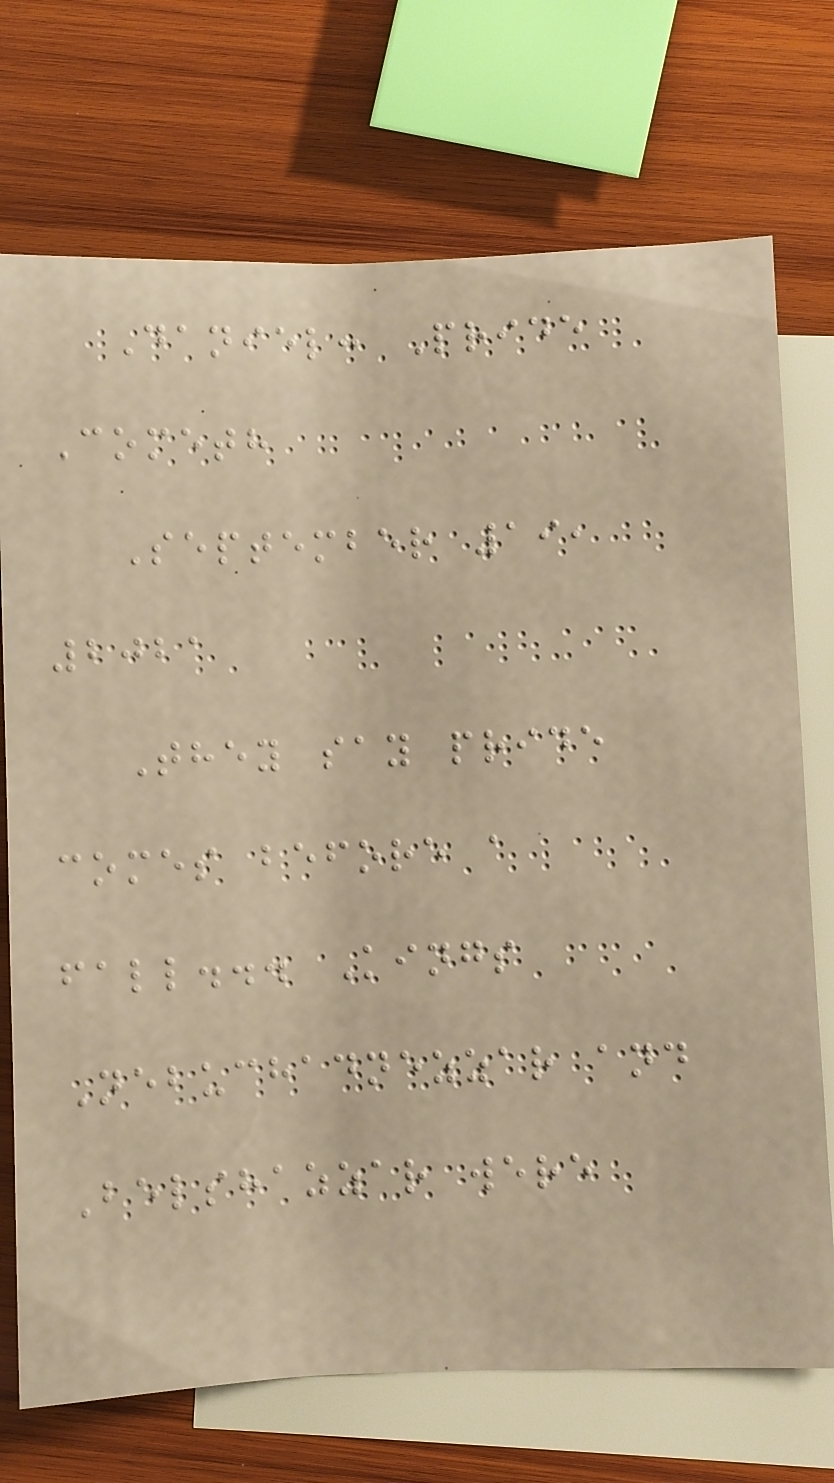Daniel: Pride
Cometh
September 19,
2021
They say pride
comes before a
fall... Kings
Nebuchadnezzar and
Belshazzar were
